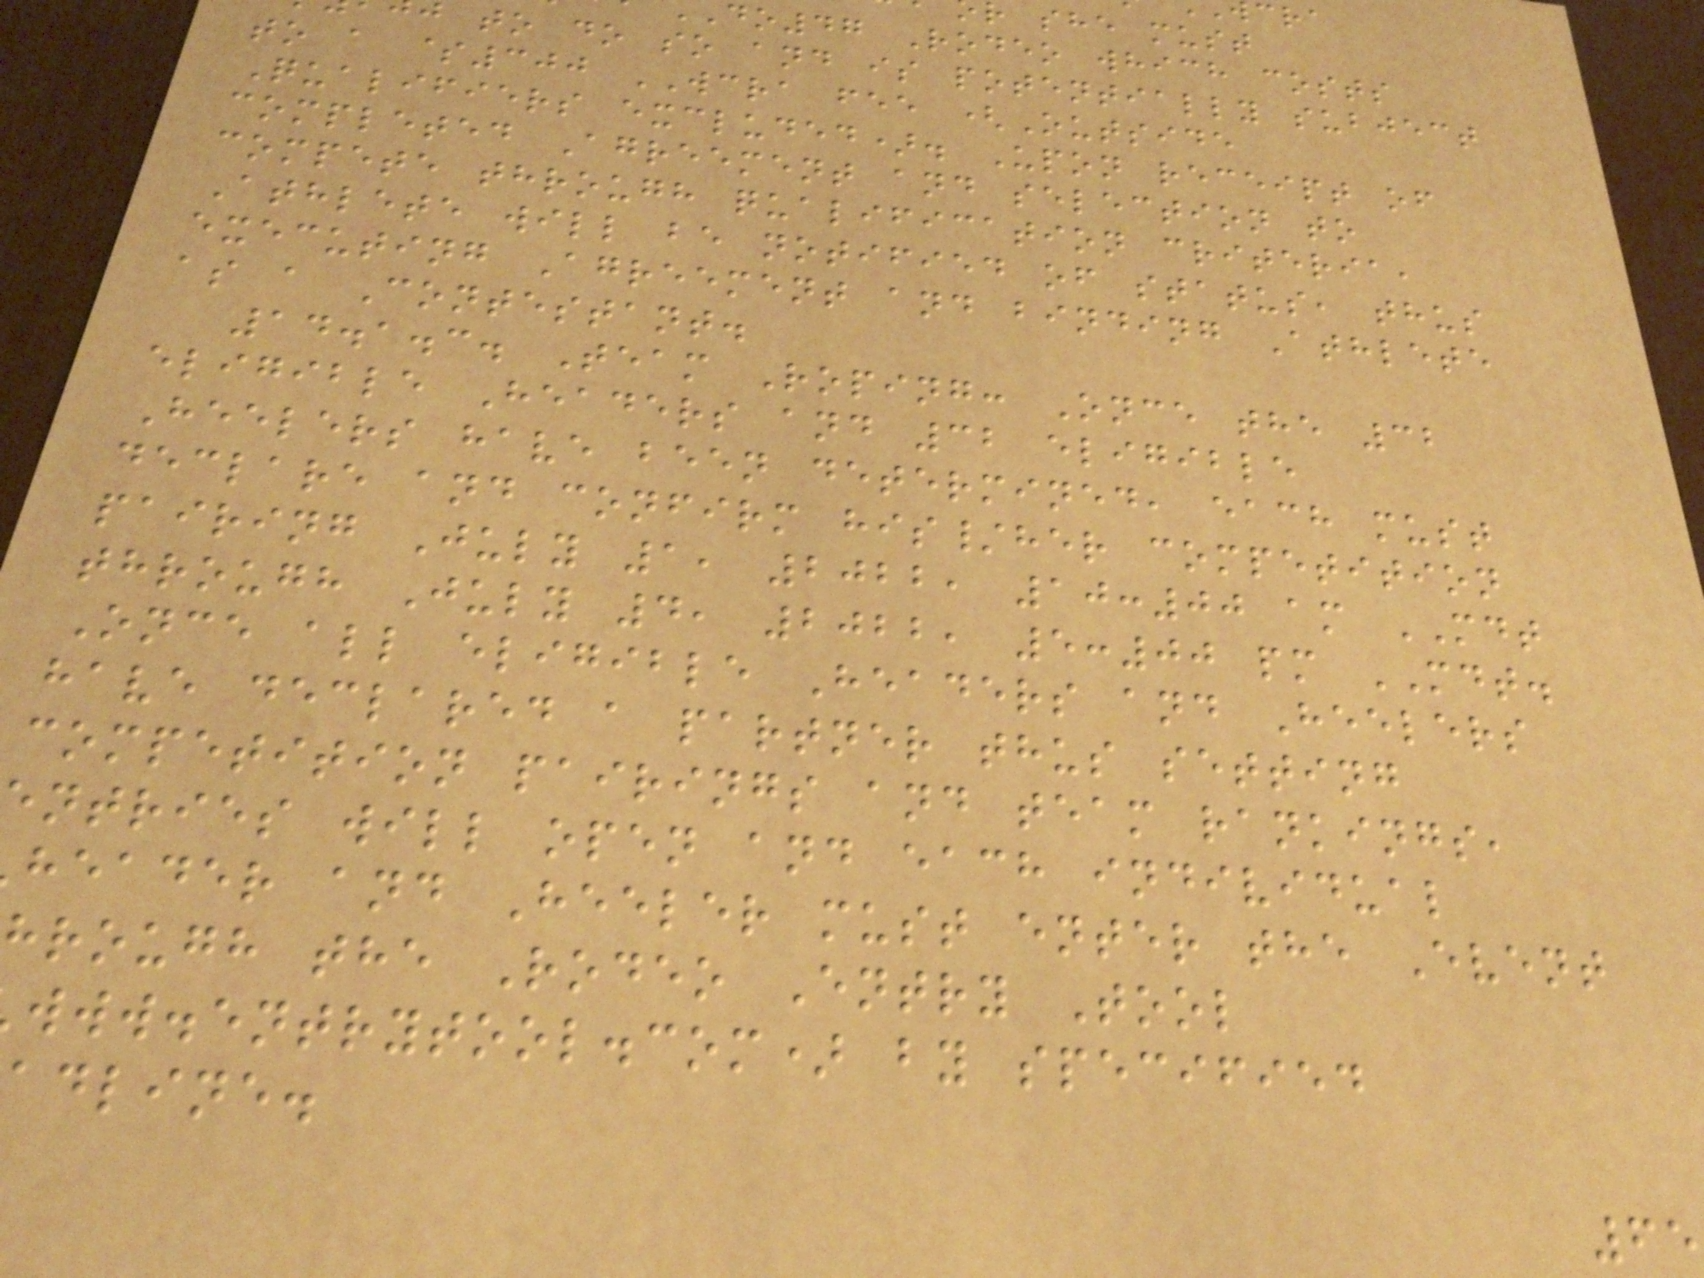r she must
do47 Rodeo which costs
to do so and is potentially subject
to a $300 WCRA fee (Outside
Qualifiers excluded). Upon receipt of
completed Agreement and selection to
compete through qualification criteria,
Athlete will be notified of status, thus
executing Agreement and binding Athlete
as a Contestant.
14.1.3. Team Roping: Once the 32
eligible Headers and 32 eligible
Heelers have been determined, each must
declare and confirm his/her competition
pairing July 1, 2022, 10:00 am MDT
through July 4, 2022, 5:00 pm MDT.
Once all eligible Headers and Heelers
have declared a partner thus setting
competition pairings and team rankings,
ntries will open and each individual
header and Heeler must enter the Event
hrough the Rodeo Entry Tool
www.entrytool.com) by specified
adline.
65
